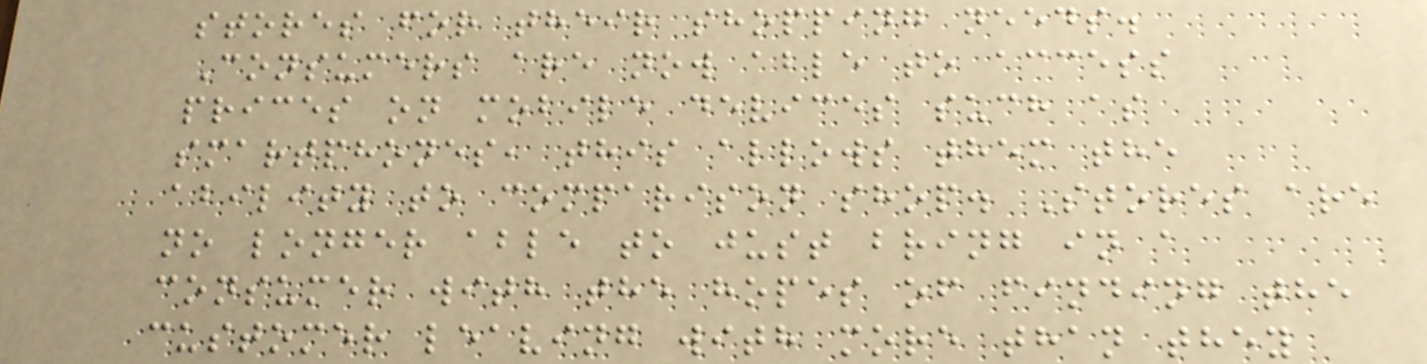stores for their shopping needs.
Consumers are now able to access
prices on mobile devices such as
smartphones, this allows them the
ability to comparison shop. Stores are
no longer able to just bring in a
consumer with the hopes of finding the
customer leaving with more than they
